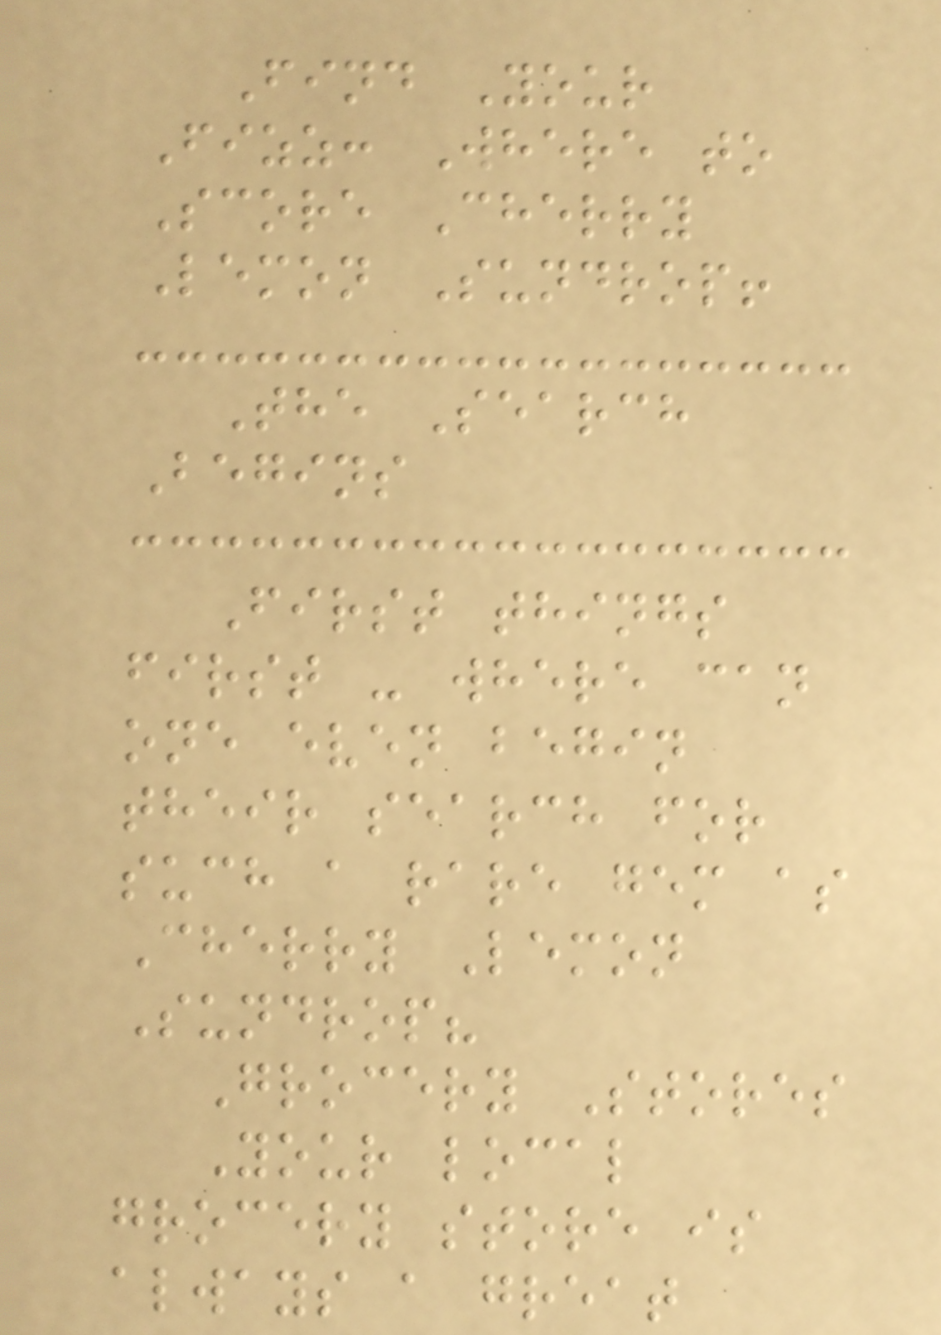Find Your
Fizz: Where to
Score Cherry
Lemon Sundrop!
The Search
Begins
First things
first - where can
one even begin
their search for
such a rare gem as
Cherry Lemon
Sundrop?
Grocery Stores
Your local
grocery store is
always a great
